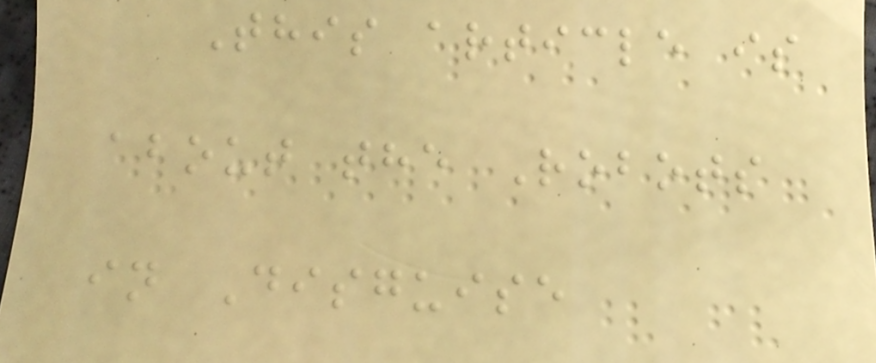This article is
about the Robots
in Disguise
